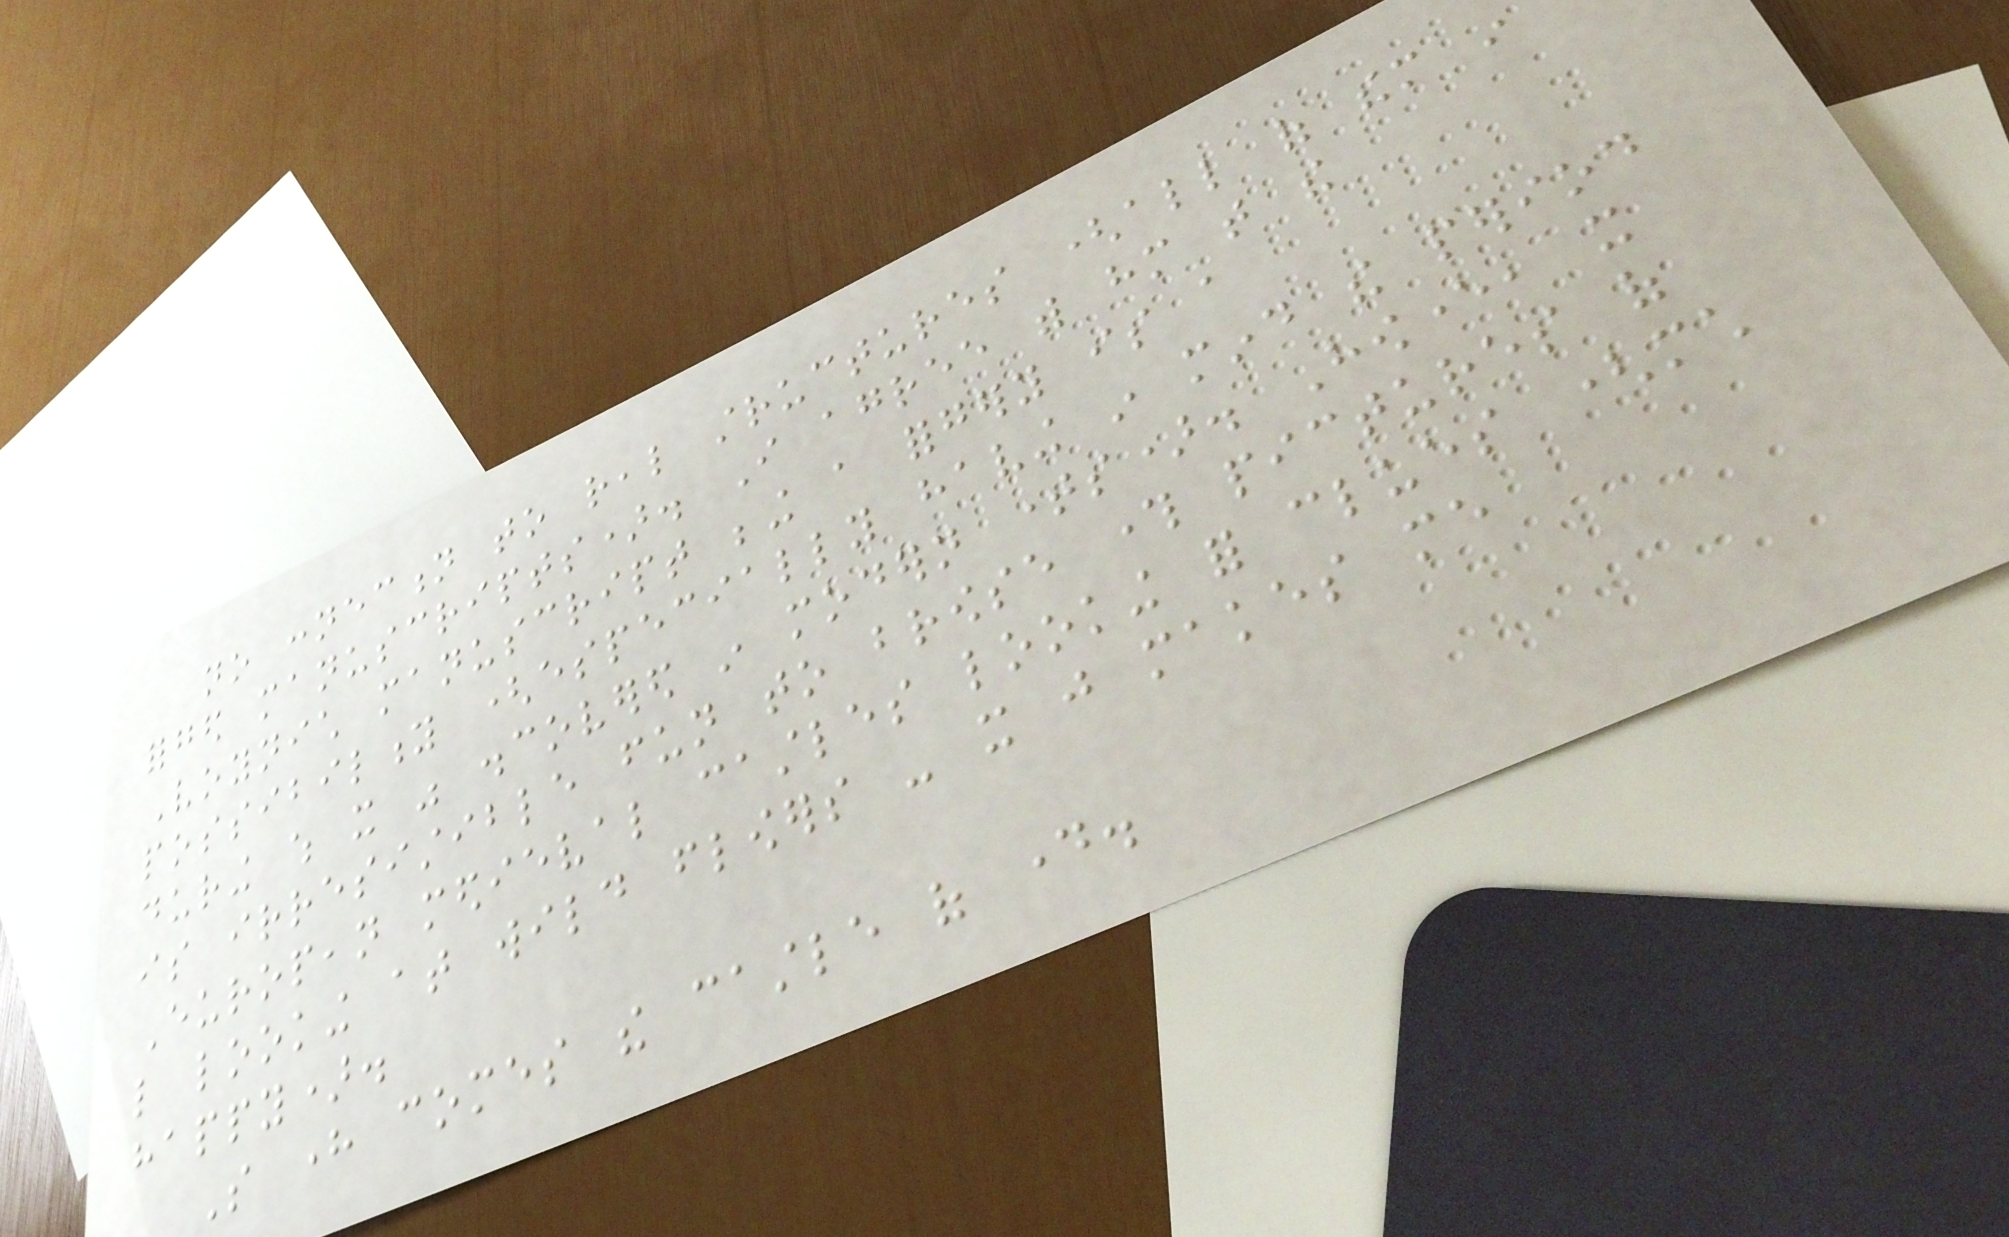no connection to real structures (all of them in
forged manuscripts). I agree with him that the
Voynich manuscript being a forgery is a
possibility (especially having in mind the period
during which it was discovered in modern times). However, it
is irresistible fun to browse through pictures of
European medieval castles looking for clues (much
like looking at wild flowers - it just makes me
happy).
So here comes the castle of day.
